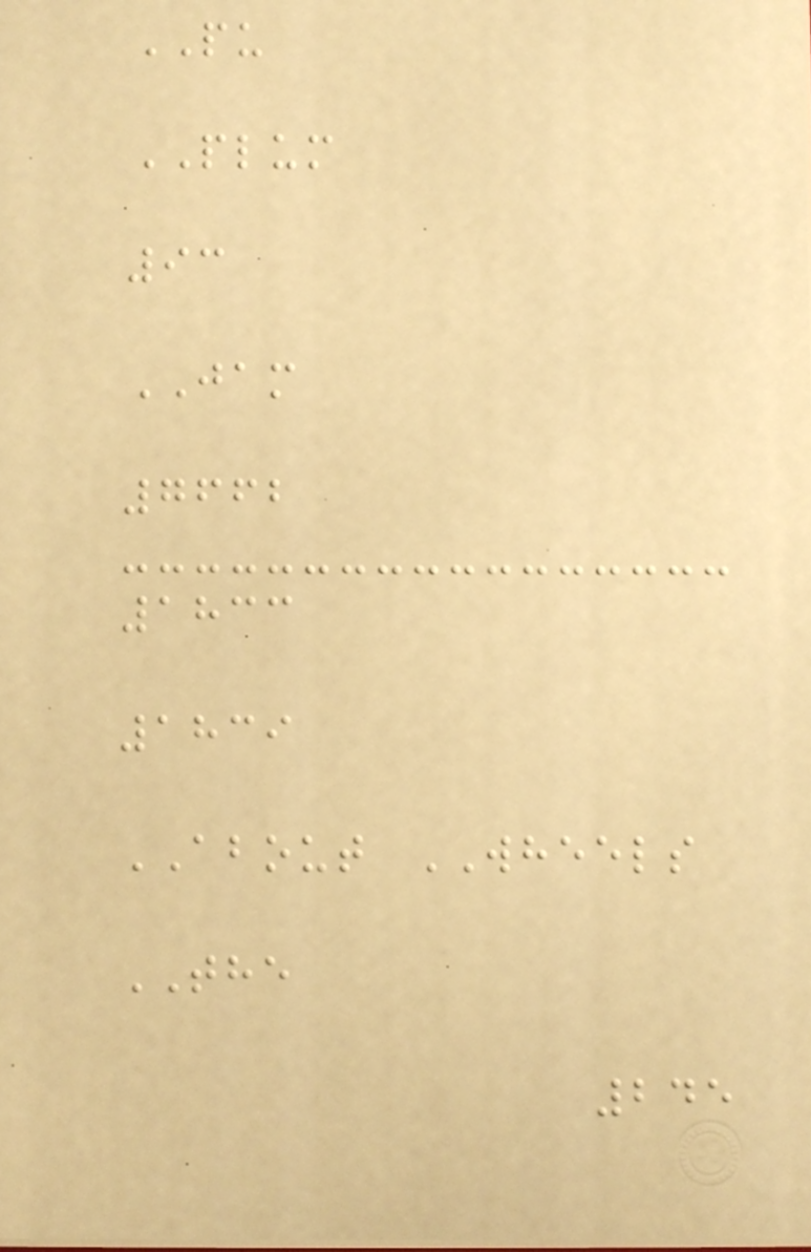PU
PLUM
93
JAM
7662
1833
1839
ABOUT WHEELS
THE
245
